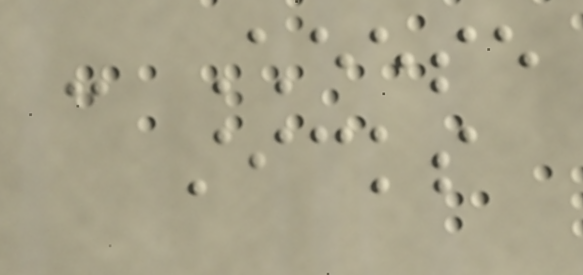- Cheese
sticks
